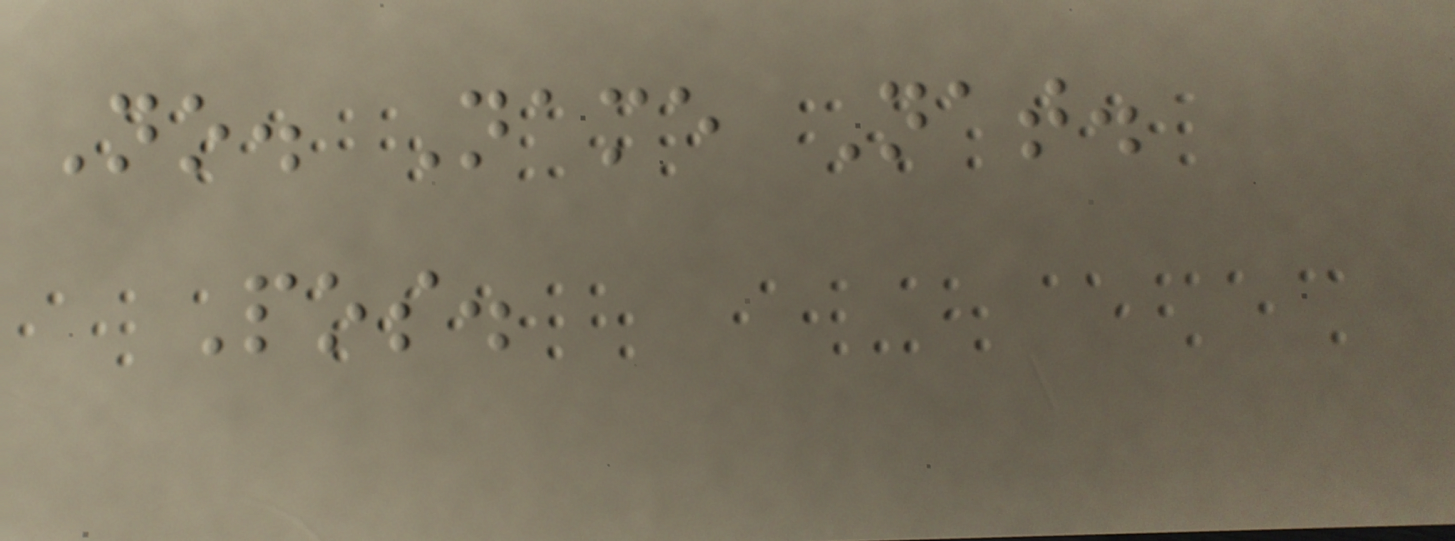No. Name Nat.
Pos.
